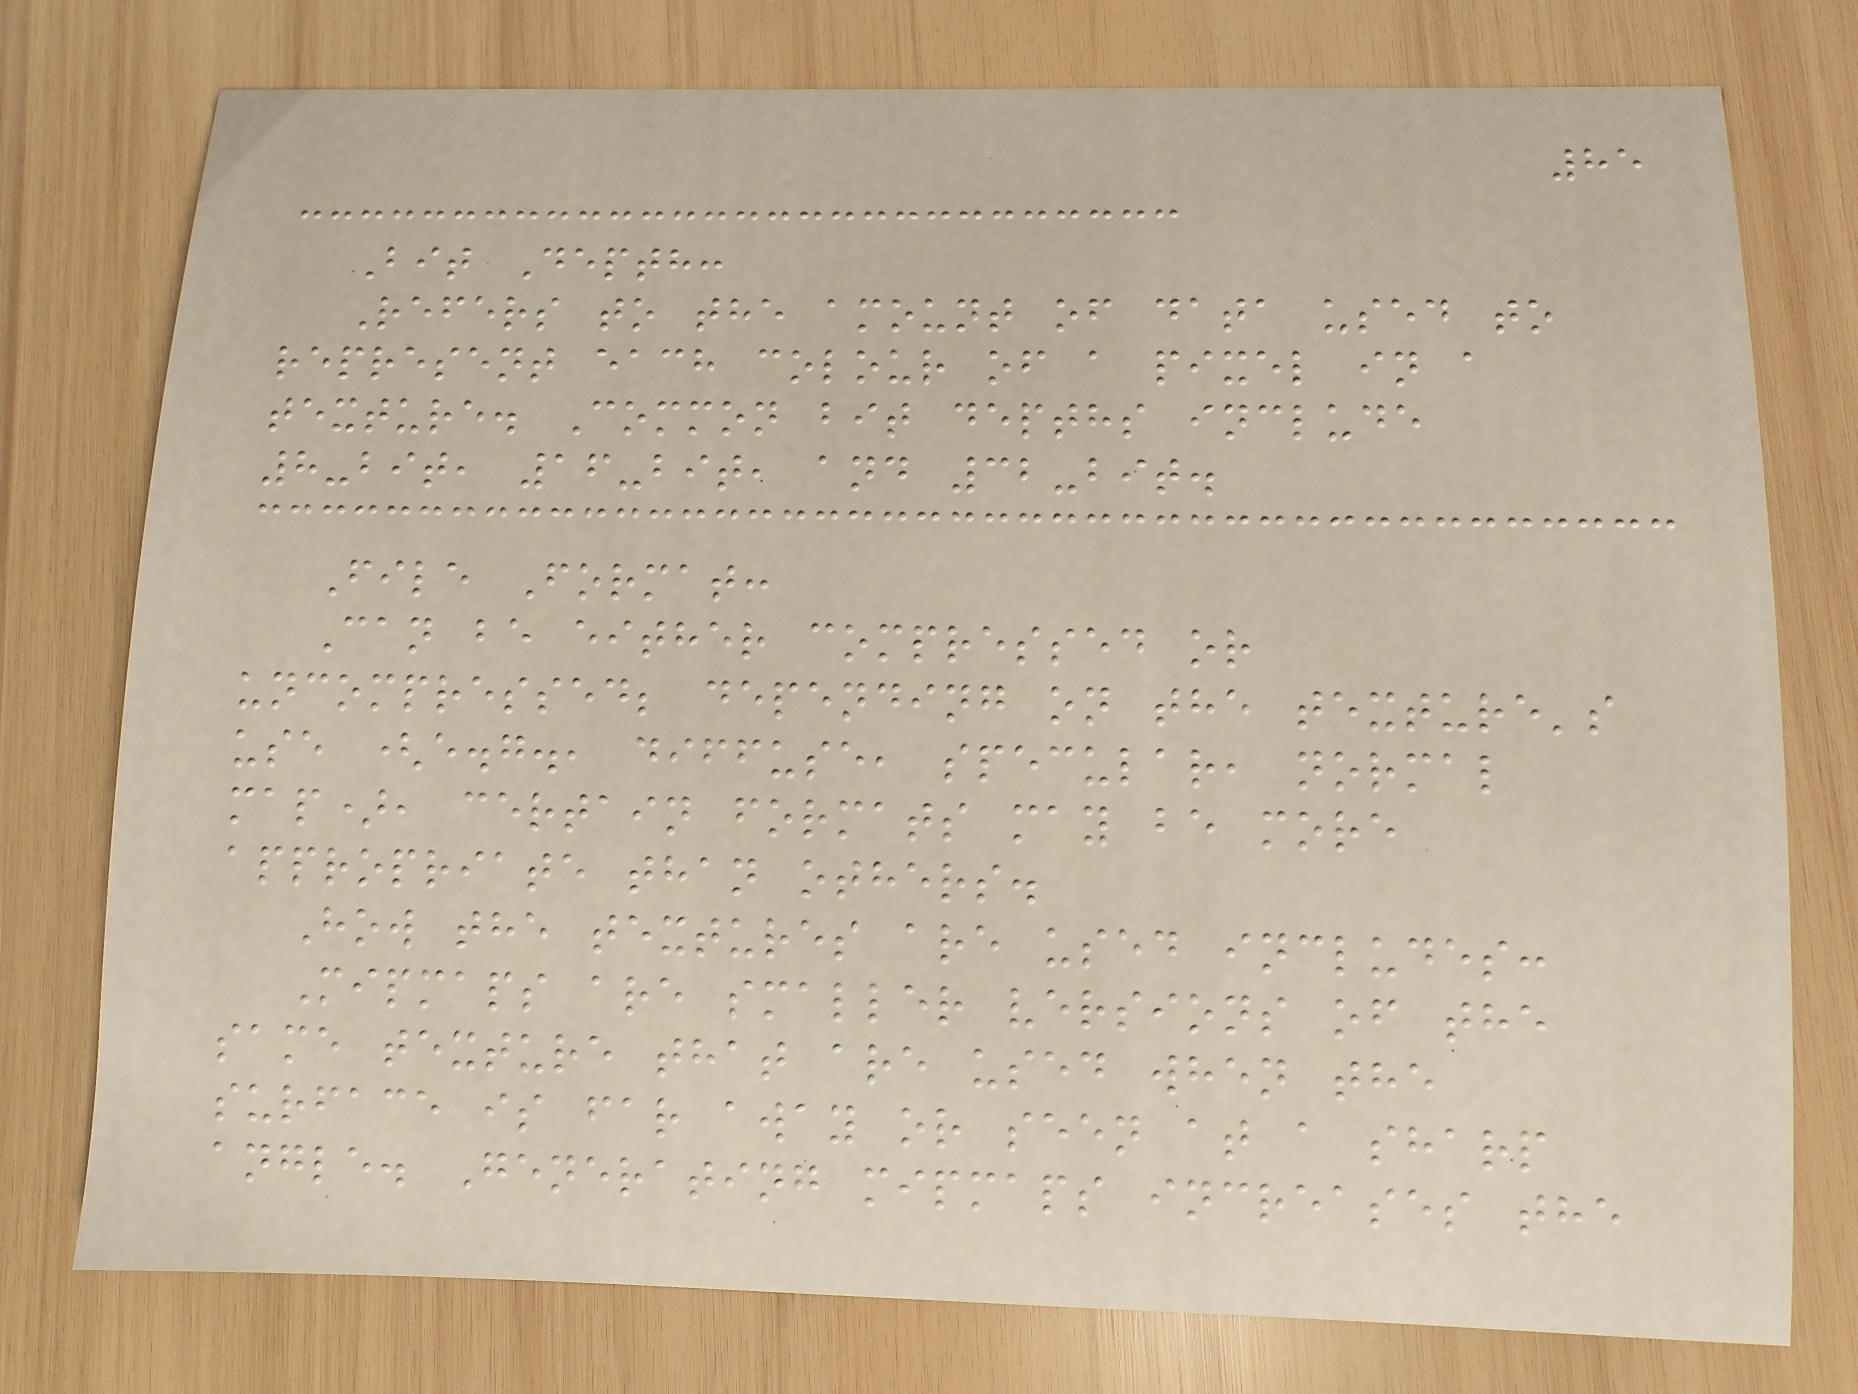85
Bit Depth:
Refers to the amount of data used to
represent each colour of a pixel in a
texture. Common bit depths include
8-bit, 16-bit, and 32-bit.
File Format:
Can be either compressed or
uncompressed; depending on the texture's
use (e.g., diffuse, specular, normal
map), certain formats may be more
appropriate than others.
How the textures are used includes:
Mipmaps are smaller versions of the
same texture that are used when the
surface is far away or seen at a sharp
angle. Generating mipmaps increases the
